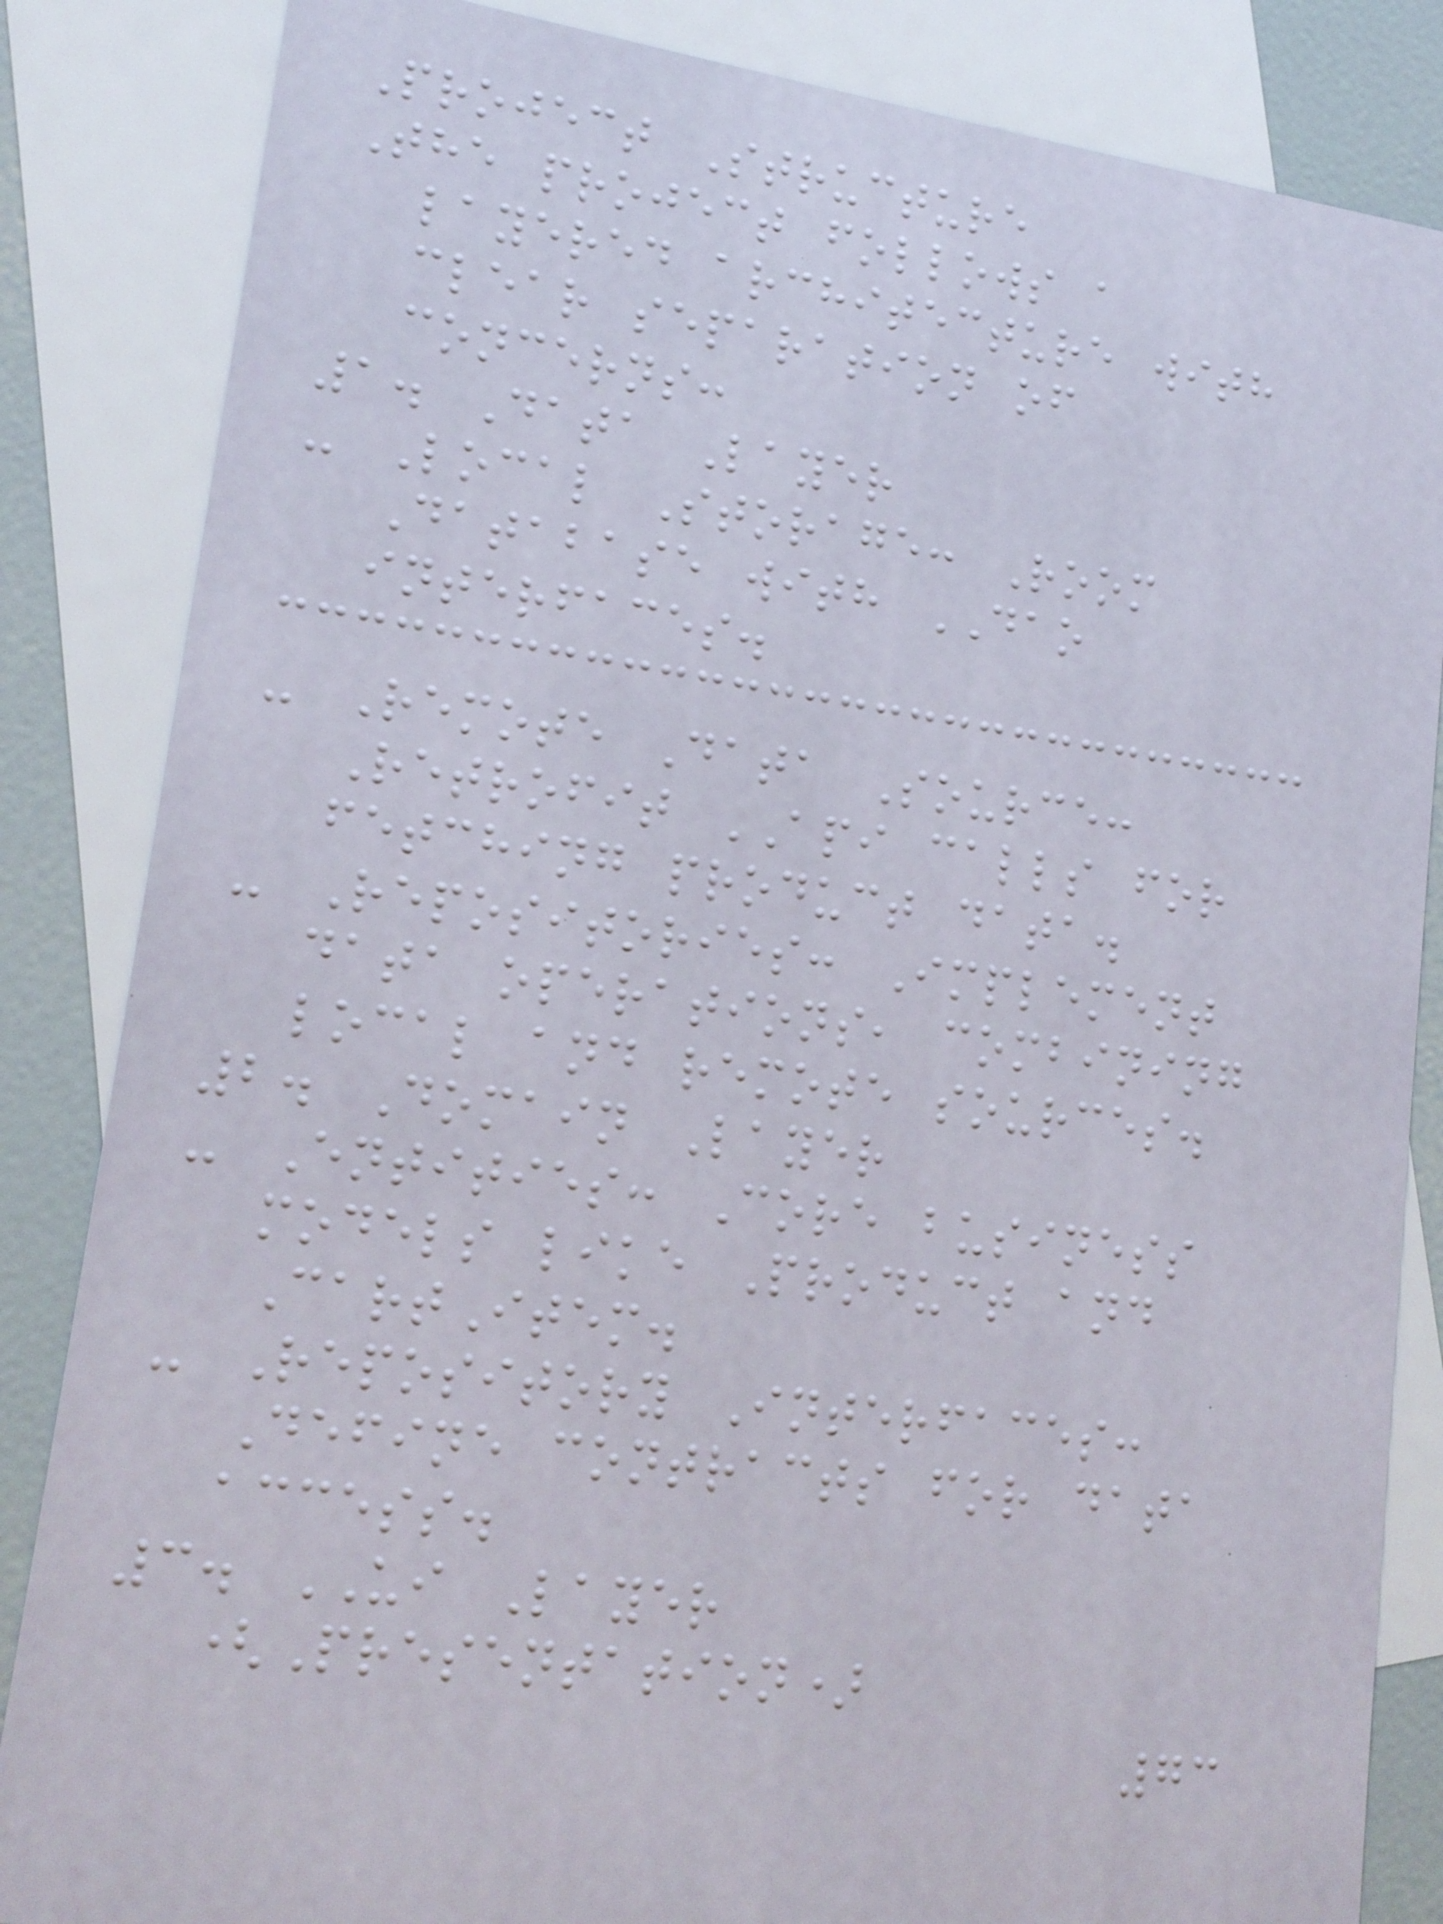Project Structure
The project follows a
layered architecture with
clear separation of
concerns:
1. Data Layer
- Local Storage: Room
Database with DAO
interfaces.
- Remote Data Source:
Retrofit API calls for
fetching product data.
- Repositories: Implement
data operations, combining
local and remote sources.
2. Domain Layer
- Entities: Core business
models like Product and
CartItem.
- Repository Interfaces:
Define contracts for data
access.
3. UI Layer
(Presentation)
73
